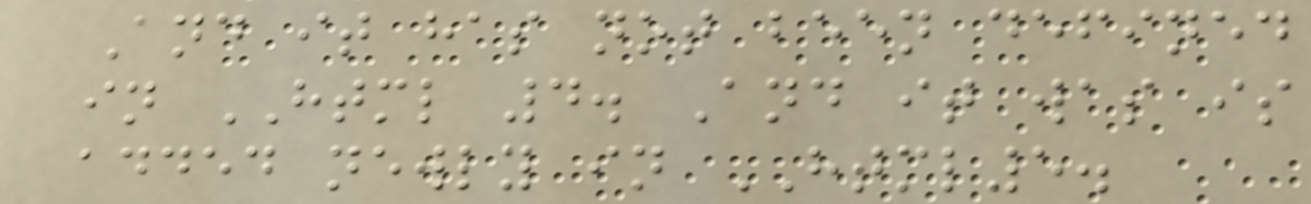And it has not been defined
in HTML 4. And it was is
added newly in HTML5.
